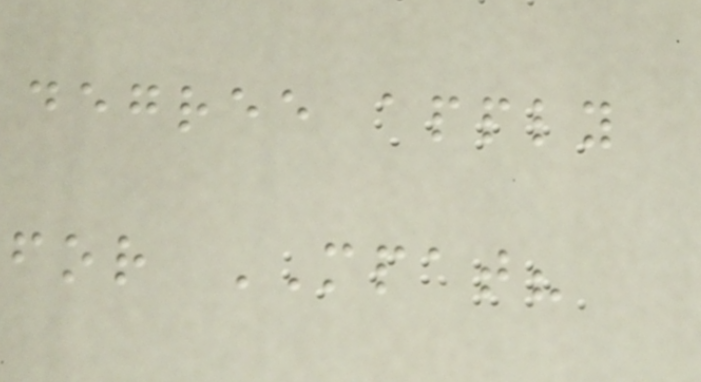degree apply
for MPAT?
